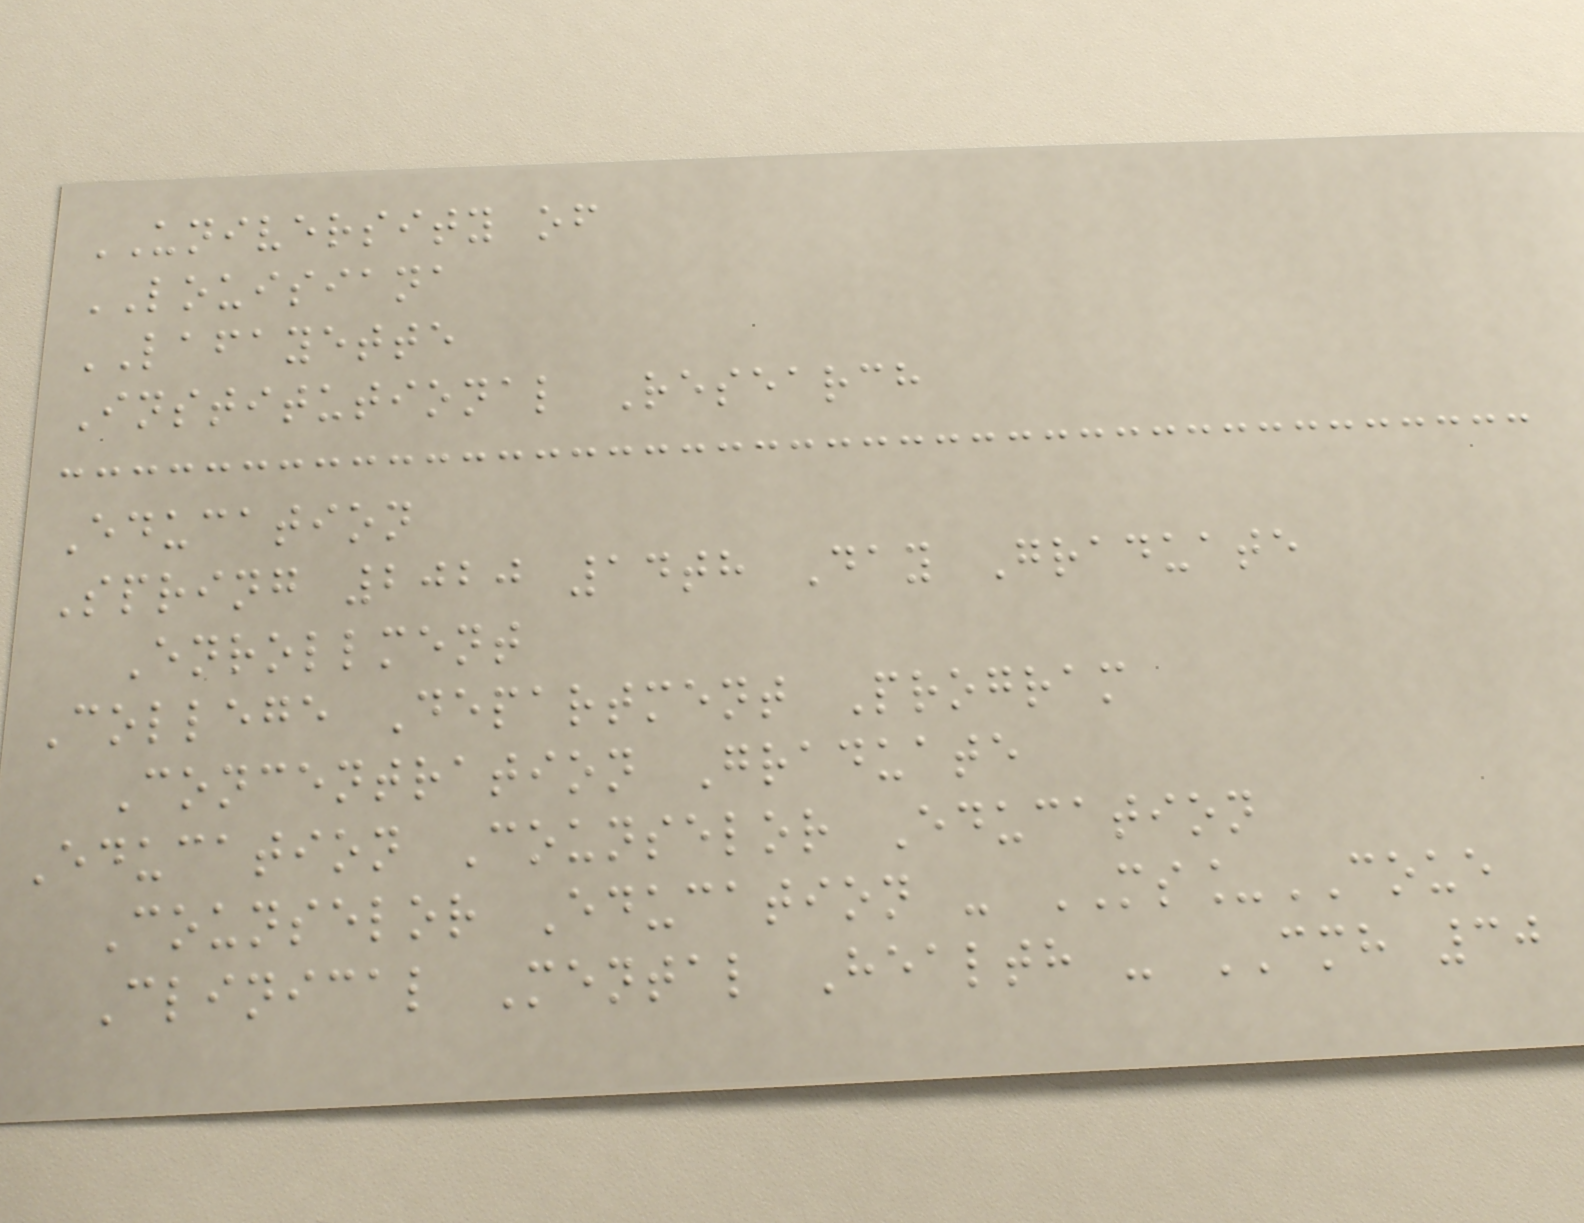UNIVERSITY of
LOUISIANA
LAFAYETTE
Institutional Research
Education
Spring 2020 14th Day Graduate
Enrollment
College Department Program
Concentration Graduate
Education Counselor Education
Counselor Education - MS_COUE
Clinical Mental Health - CMH 30
